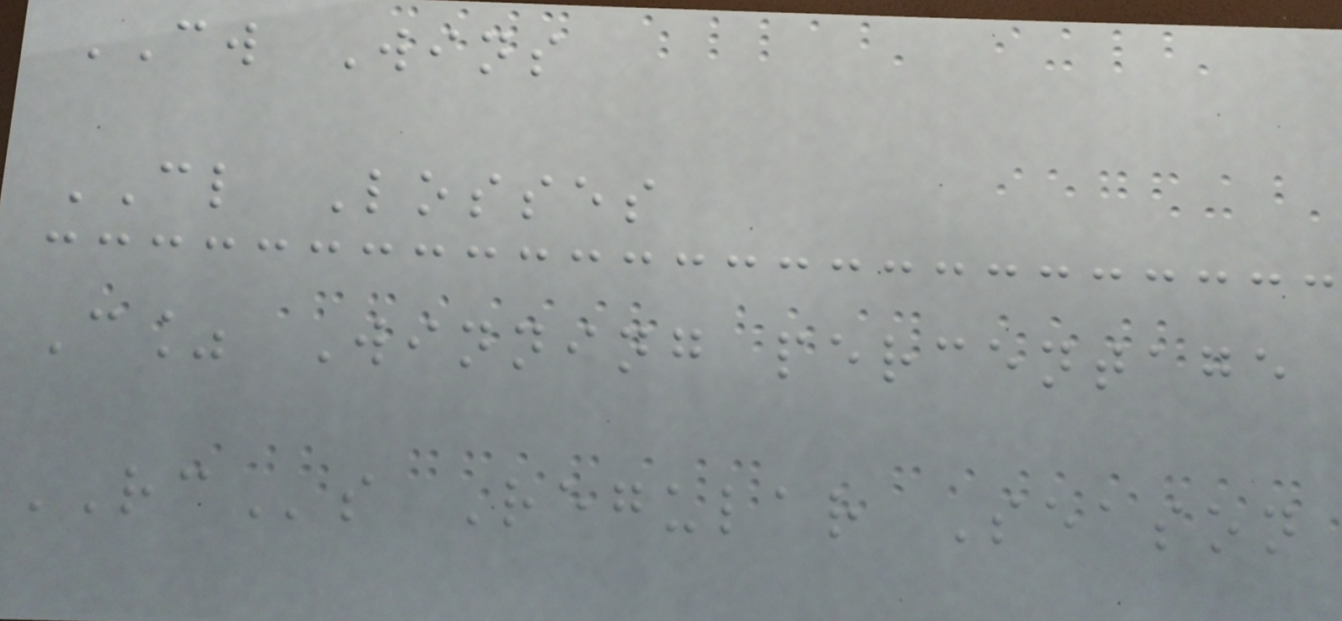CW Wins
CL Losses
C% Winning percentage
RCs Regular Season
